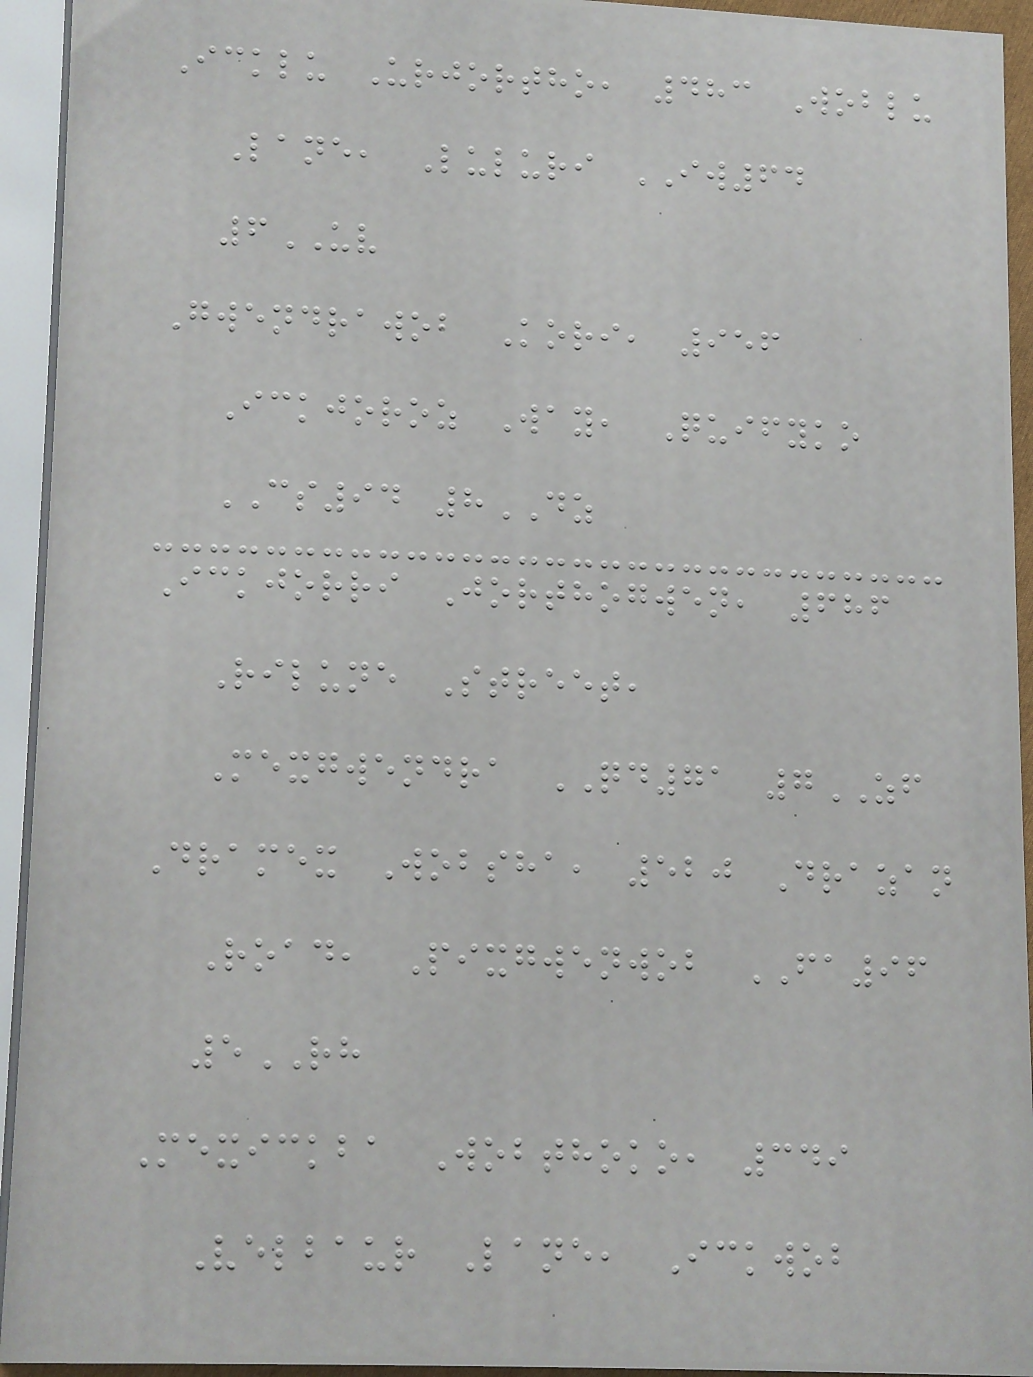Icklu Urjortho, 483 Woblu
Lane, Luluri IW64
6UV
Gwendrawob Kori, 956
Ickjoroz Way, Quifyko
CS94 8DZ
Ickjorri Jorthogwen, 686
Rilune Street,
Mexgwendra QD71 7ZF
Dramex Wobsha, 520 Drazan
Road, Pixgwenwob FA96
5RH
Mexickba Wobthoko, 349
Velbaur Lane, Ickwob
